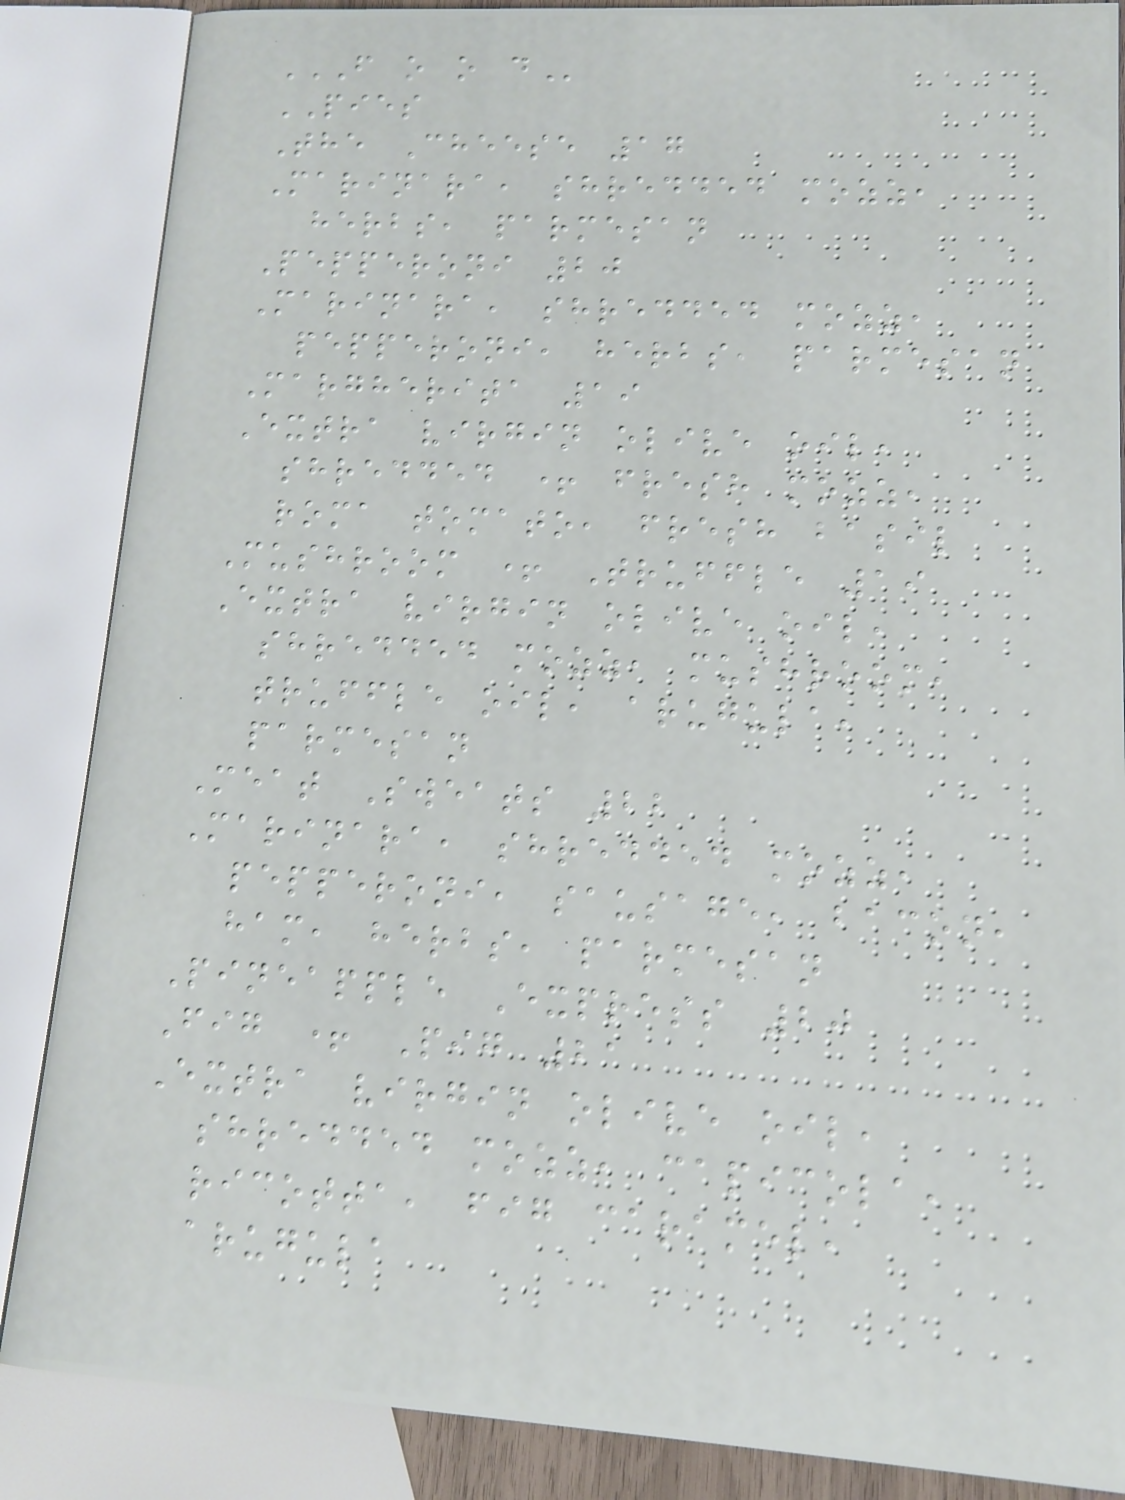F O O D
PIES
The Cheese 17
Marinara, shredded mozz,
herbs, parmesan
Pepperoni 20
Marinara, shredded mozz,
pepperoni, herbs, parmesan
Margherita 19
Extra virgin olive oil,
shredded + fresh mozz,
roma tomato, fresh basil
Mushroom + Truffle 19
Extra virgin olive oil,
shredded mozz, mushroom,
truffle oil, arugula,
parmesan
Meat Sweats 22
Marinara, shredded mozz,
pepperoni, sausage, bacon,
ham, herbs, parmesan
Pineapple Express 20
Fig + Pig 21
Extra virgin olive oil,
shredded mozz, capicola,
ricotta, fig caramel,
arugula
